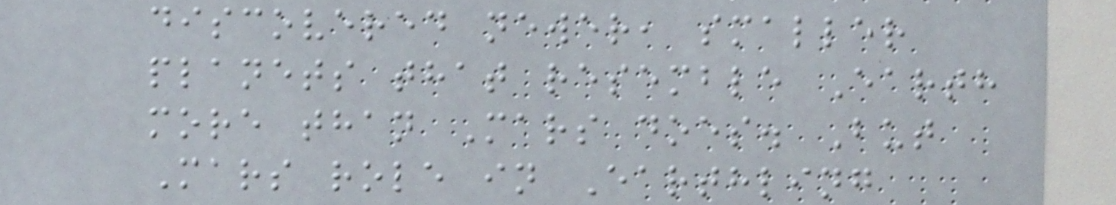discovered newer, smaller
planets that resemble Earth
more than Mars does. But
Mars role in Earthling
